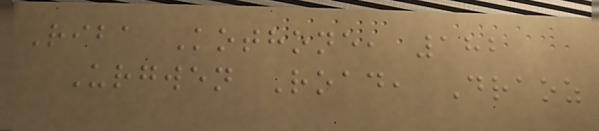Riba Kothone, 182
Urgwen Road, Draoz
